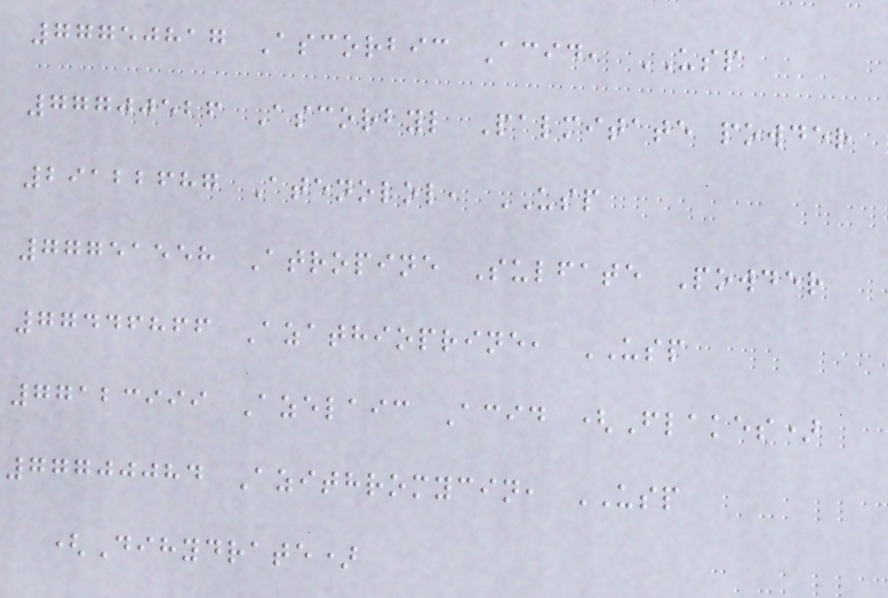77750817 Ascorbic Acid, USP
77700526 Ascorbyl Palmitate powder
29122687 Atenolol, USP
77751558 Atropine Sulfate Powder
77446866 Azathioprine, USP
77123999 Azelaic Acid (Flakes)
77700084 Azithromycin, USP
(Dihydrate)
